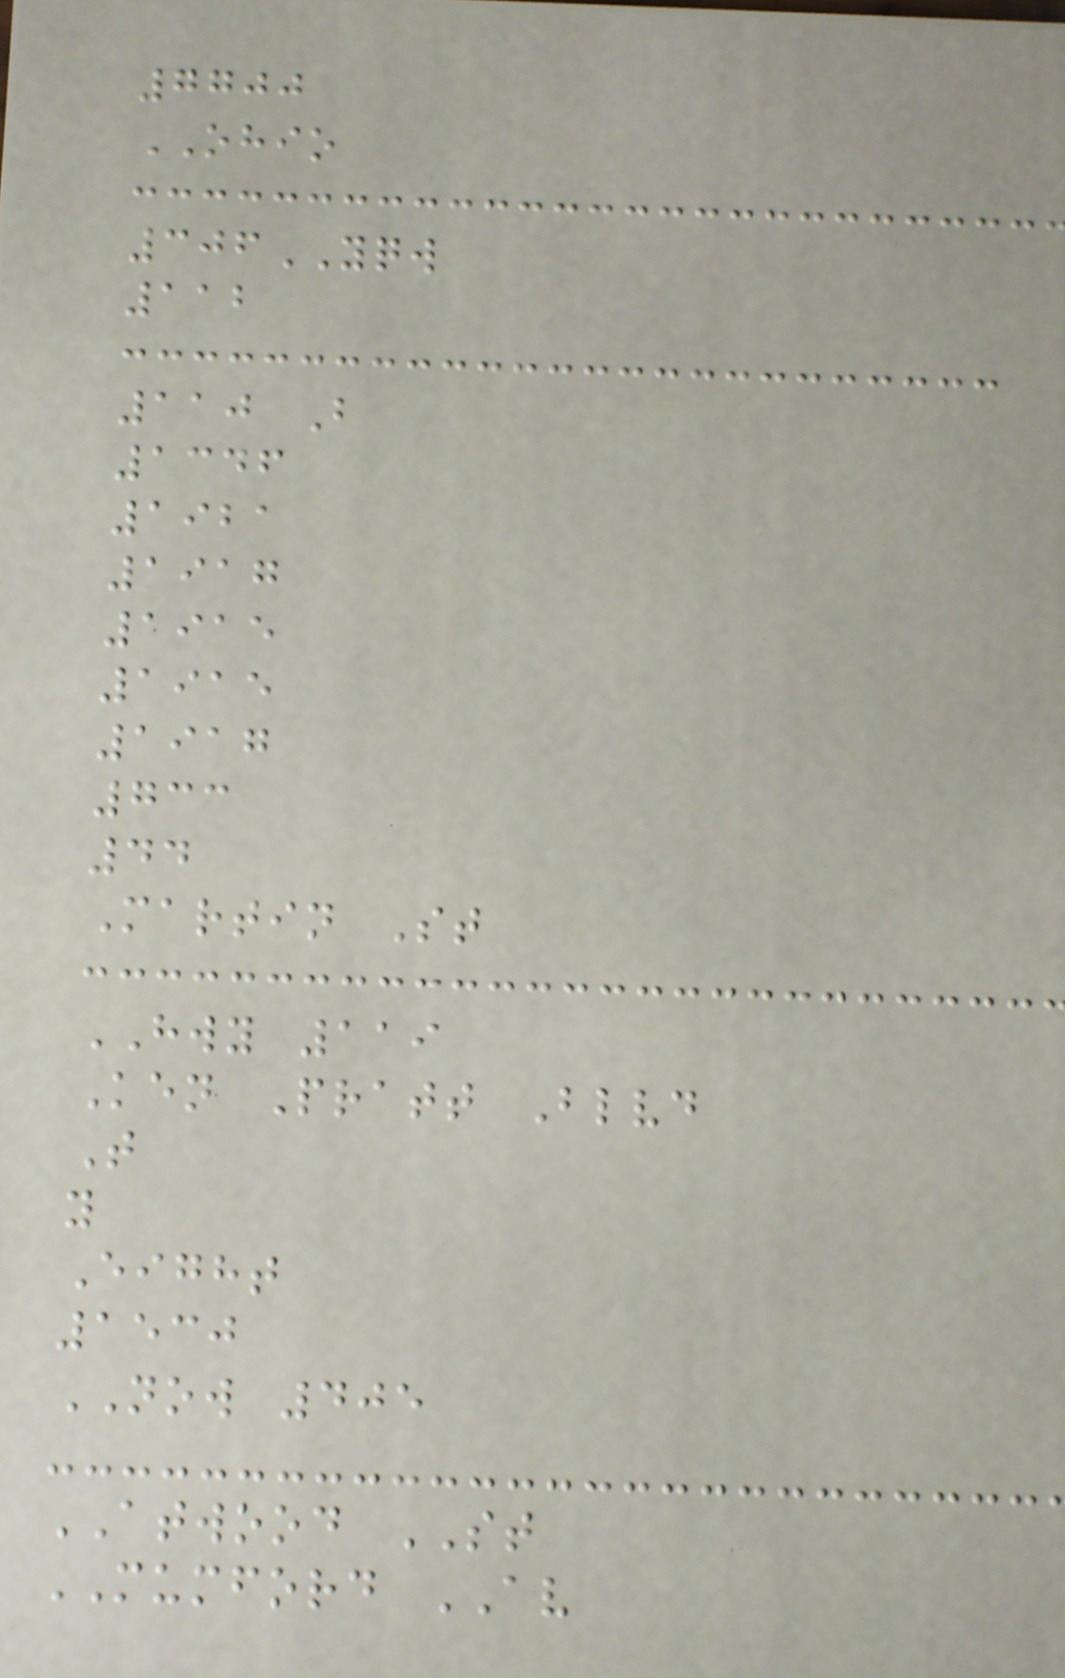7700
OHIO
306YQW
112
110 B
1346
1921
1917
1915
1915
1917
733
44
Martin St
HWY 119
Ken Pratt Blvd
T
y
Eight
1530
NOW 405
ATWOOD ST
MUMFORD AV
